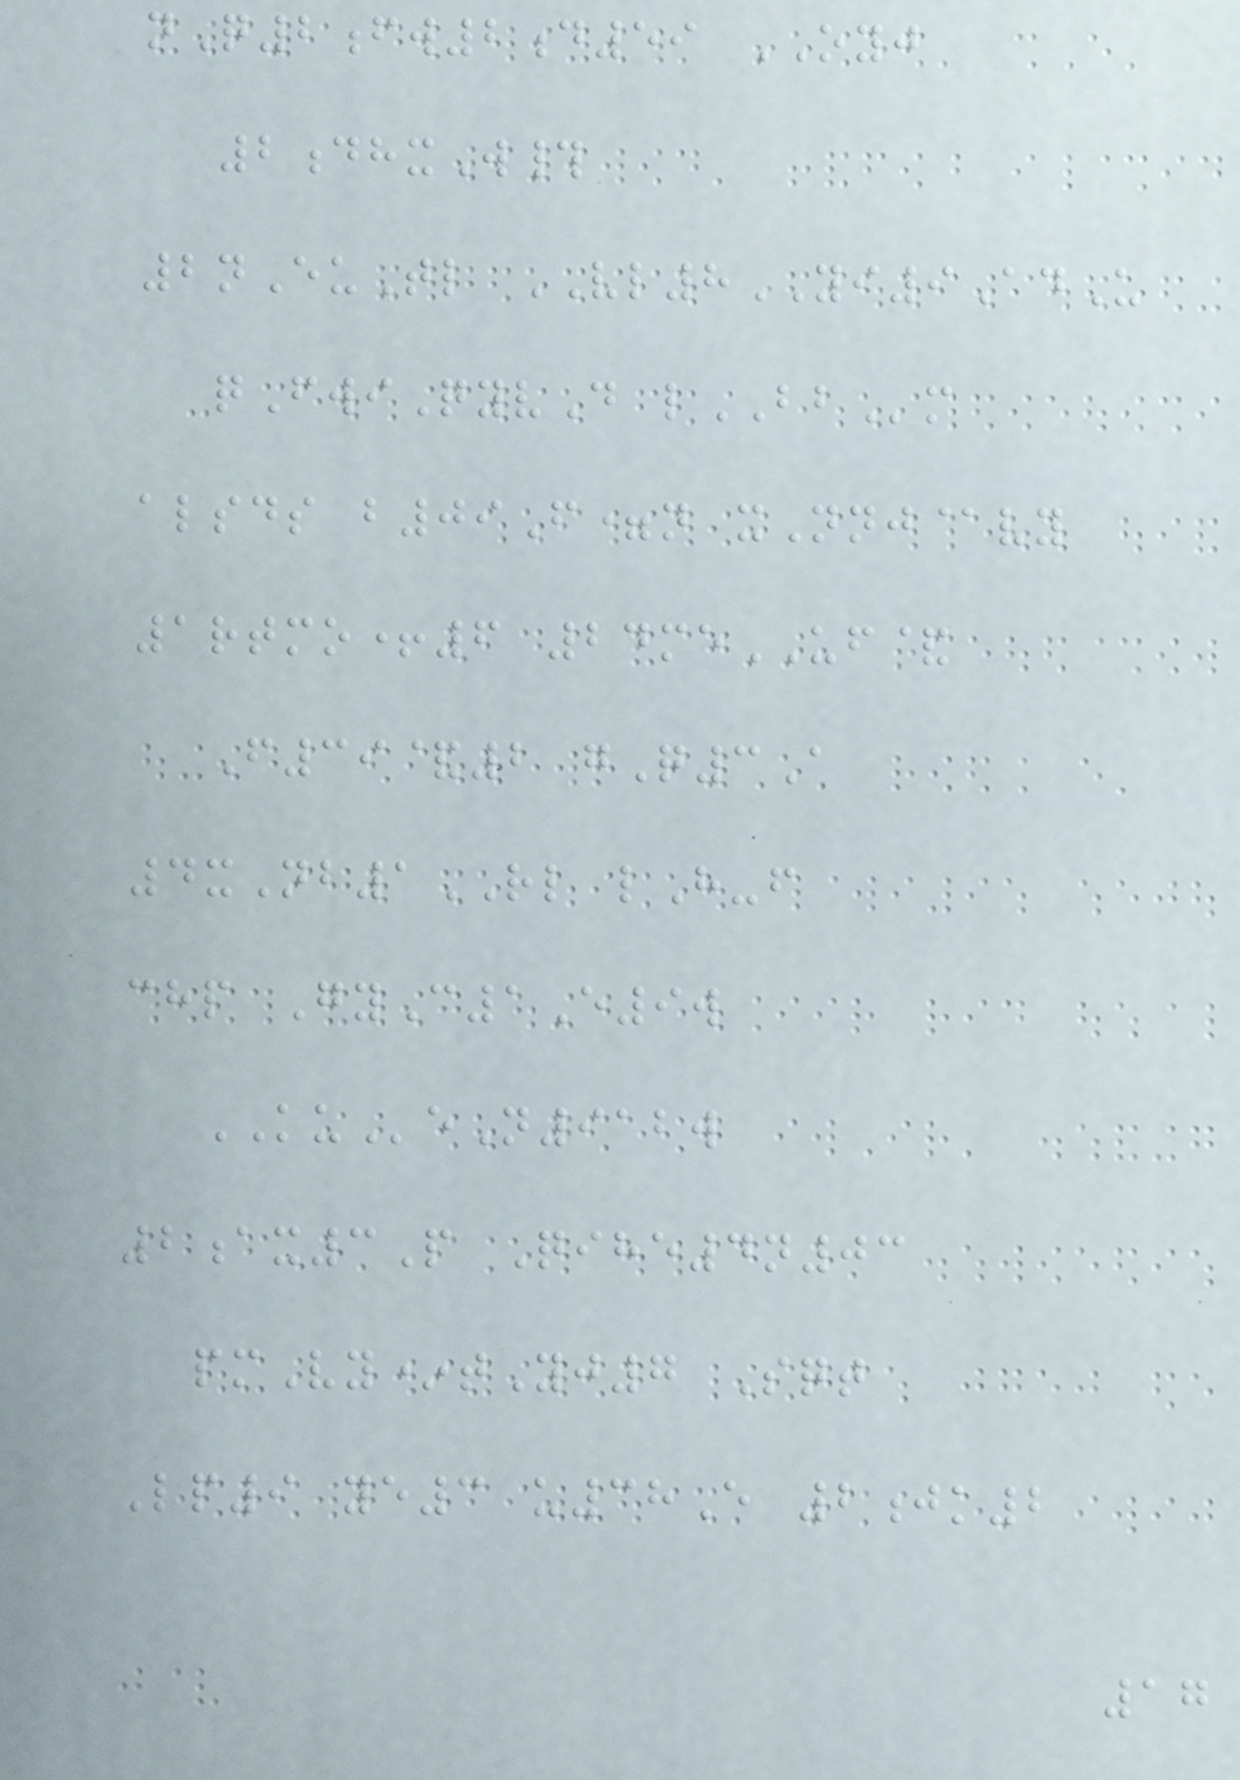nQ2fw2d59 OYJ
2dhxW#
2nEuTl VL8YI9AdU
qFwiQyvD lBBm
alsds b09F=n xNnj@vy
1rtmo+6 24meUF&
F39&2 gQ3A
4xNb1RL lH-f
chp GyC1E9w
KUeN912w
2ax3P Qihe4n03
pmVy*tYj7 Sqt
Lp9 ye3 u38E 2jk2
17
